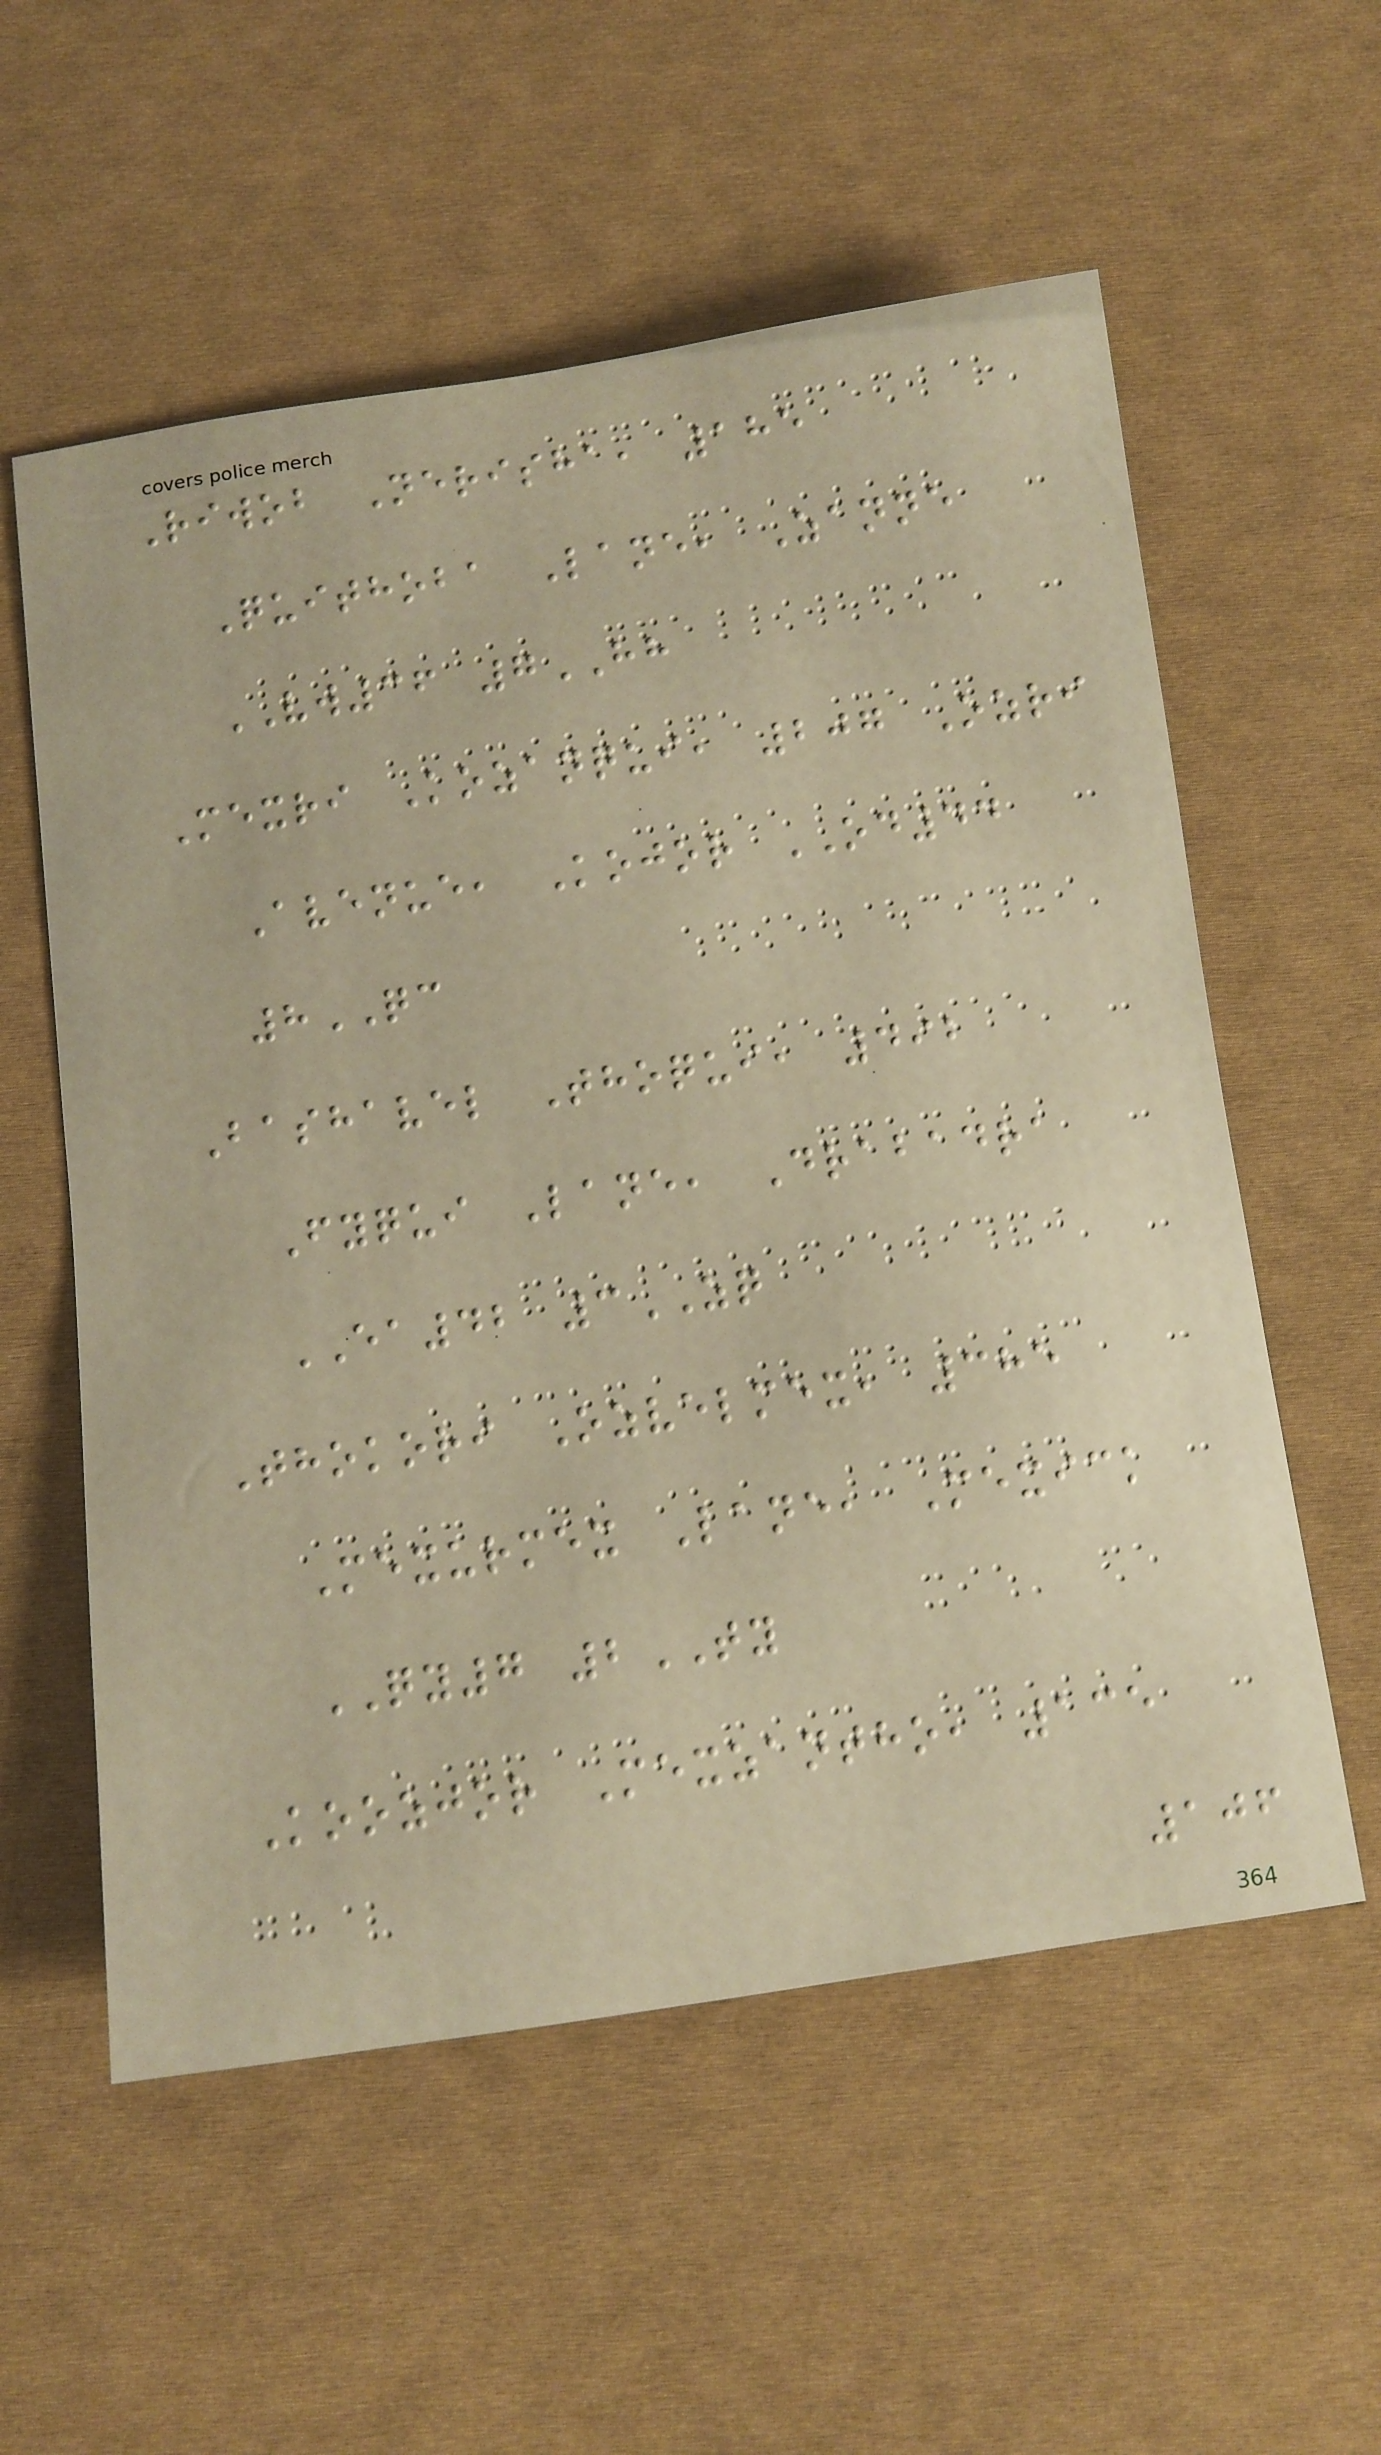Riwob Nerisha, 185
Quithoba Lane, Zanne
VW36 7HH
Mexri Kozanqui, 207 Ozri
Avenue, Kojor OD44
8QC
Bashavel Thoqui, 492
Fyqui Lane, Drabadra
EA42 3ZQ
Thokori Ozvelmex, 385
Mexurmex Lane, Mexick
QY7 2TY
Koozjor Mexzantho, 135
106
